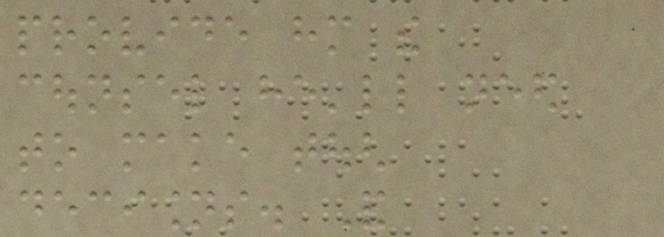provide him the
counsel he'll need
to make tough
decisions. And
